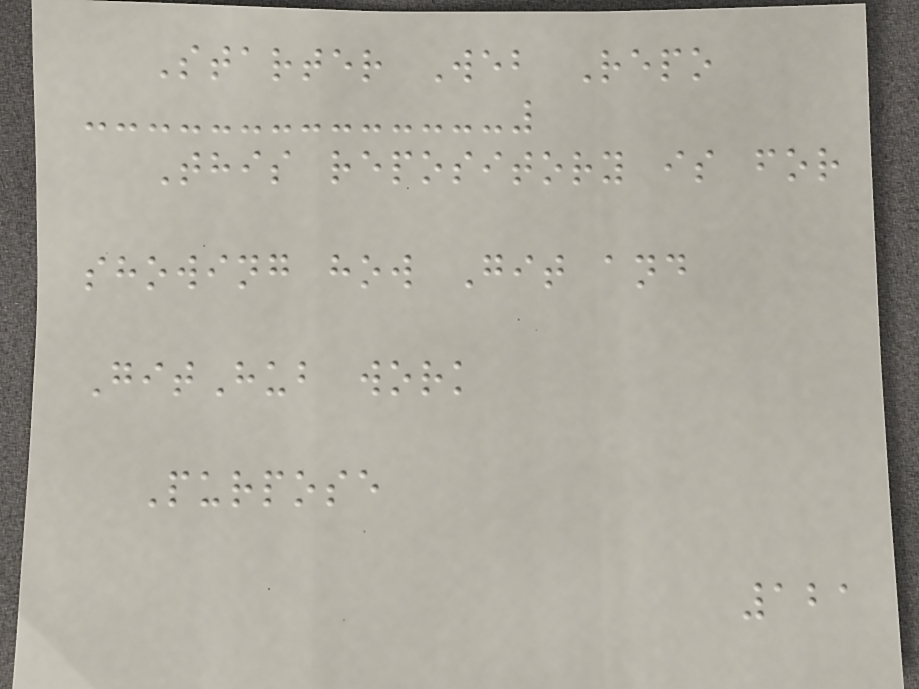Starter Web Repo
This repository is for
showing how Git and
GitHub work
Purpose
121
